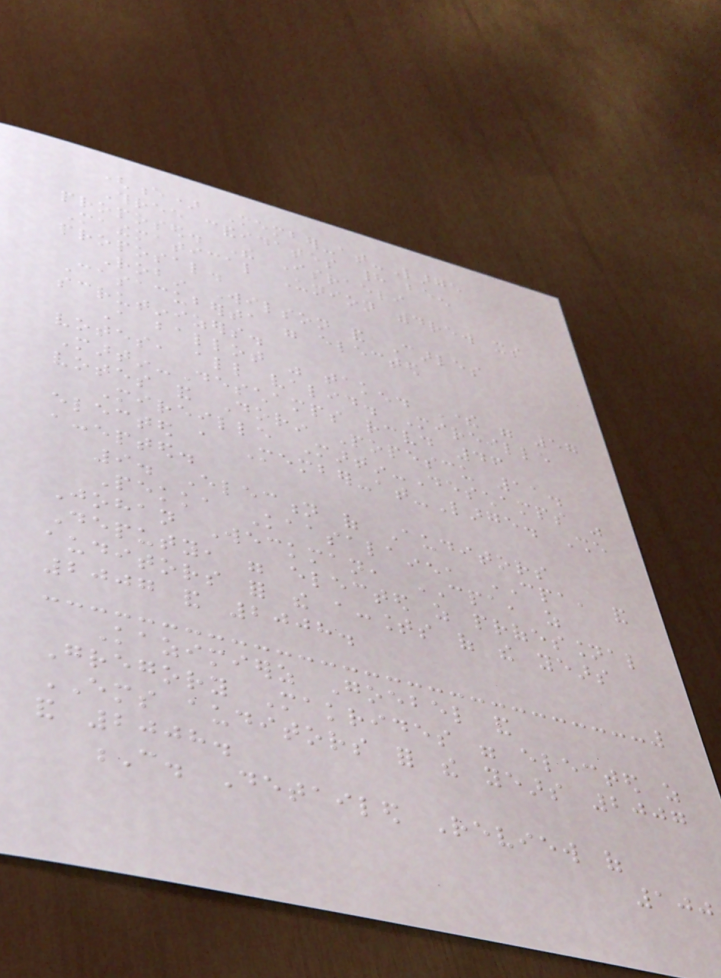(e) Member-at-Large
Three candidates had been
proposed. The Israeli
Mathematical Union withdrew its
proposal.
Robin Wilson and Carles
Casacuberta were elected
scrutinizers.
A ballot was taken. There were 57
votes, all valid. Mireille
Martin-Deschamps received 46
votes and Dorin Popescu 11.
Mireille Martin-Deschamps was
elected a Member-at-Large. She
accepted.
9. Election of Auditors
Pekka Kaasalainen, CPA, and
Johan Weckman, CPA, as
Deputy, were elected as professional
auditors for the accounts of the years
2007 and 2008.
Kazimierz Goebel and
Gregory Makrides were elected as
EMS auditors for the years 2007
and 2008.
C. Detailed Review of
100
